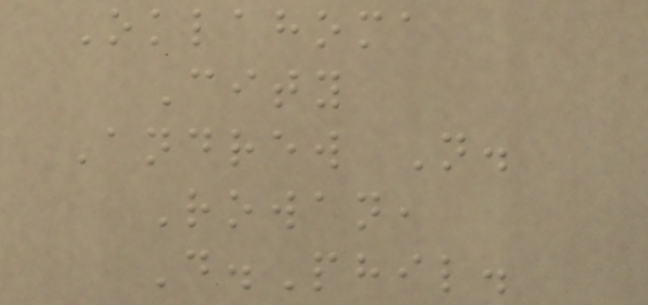Oklahoma
City
Andrew N.
Rowan,
D.Phil.
